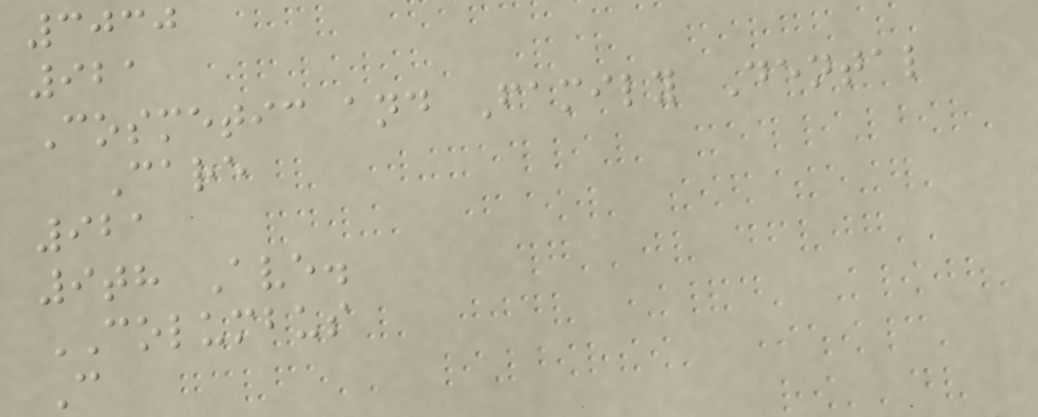3030
921
Cosmetic and Family Dental
Care
921
9th Ave.
COLUMBUS
C
